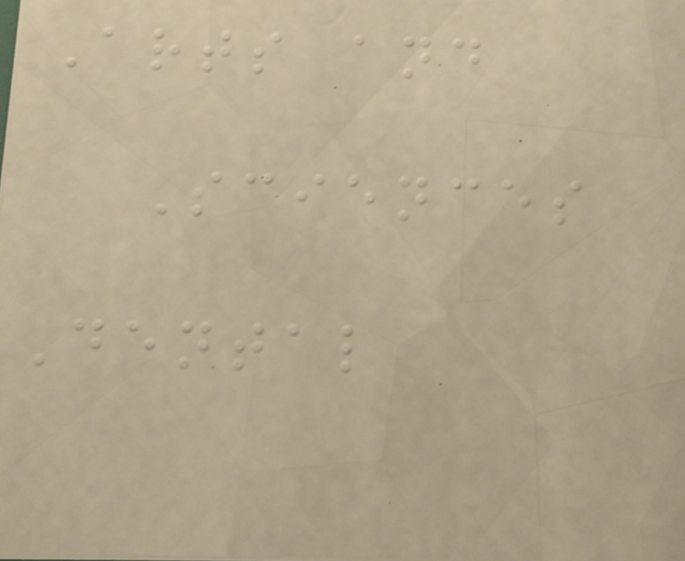Arts and
Sciences
Dental
